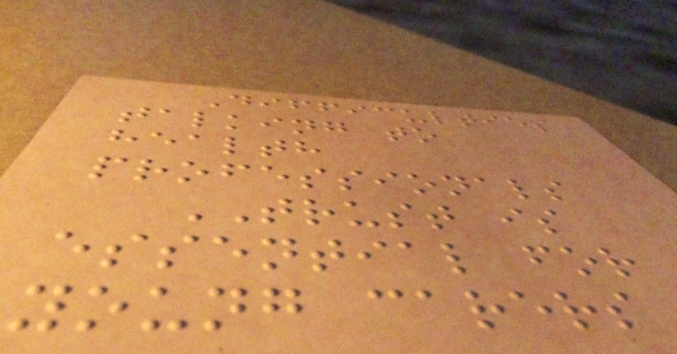Difficulties
talking to
health
professionals
TRUST is
essential for
young carers
